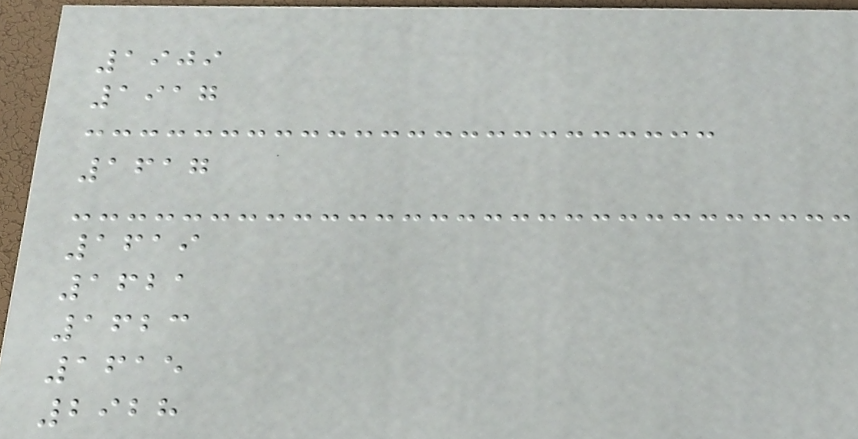1909
1917
1617
1619
1621
1623
1615
2928
